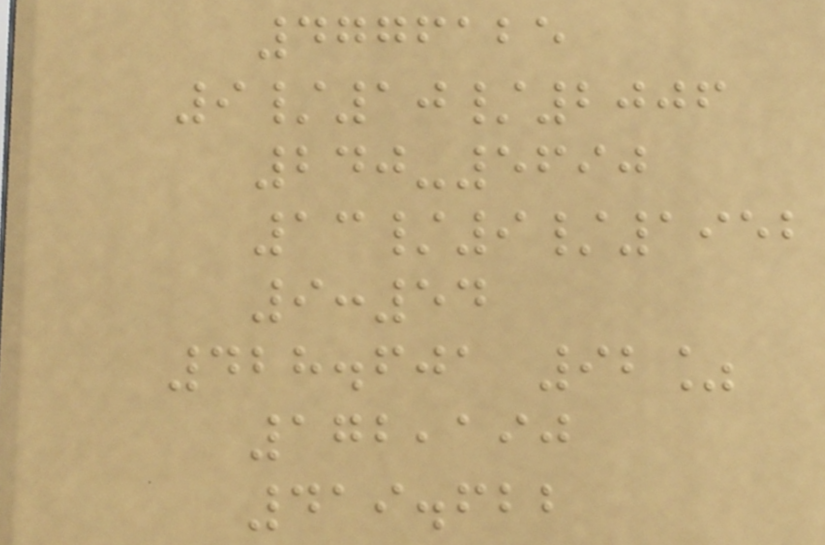4776125
9/10/2006
240-5690
13/9/1952
9:54
428.601 92%
172,190
419.622
